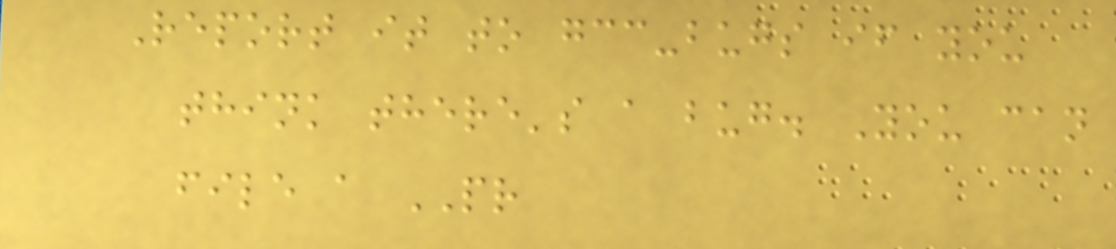Report it to gcc-bugs if you
think there's a bug. You can
file a PR
